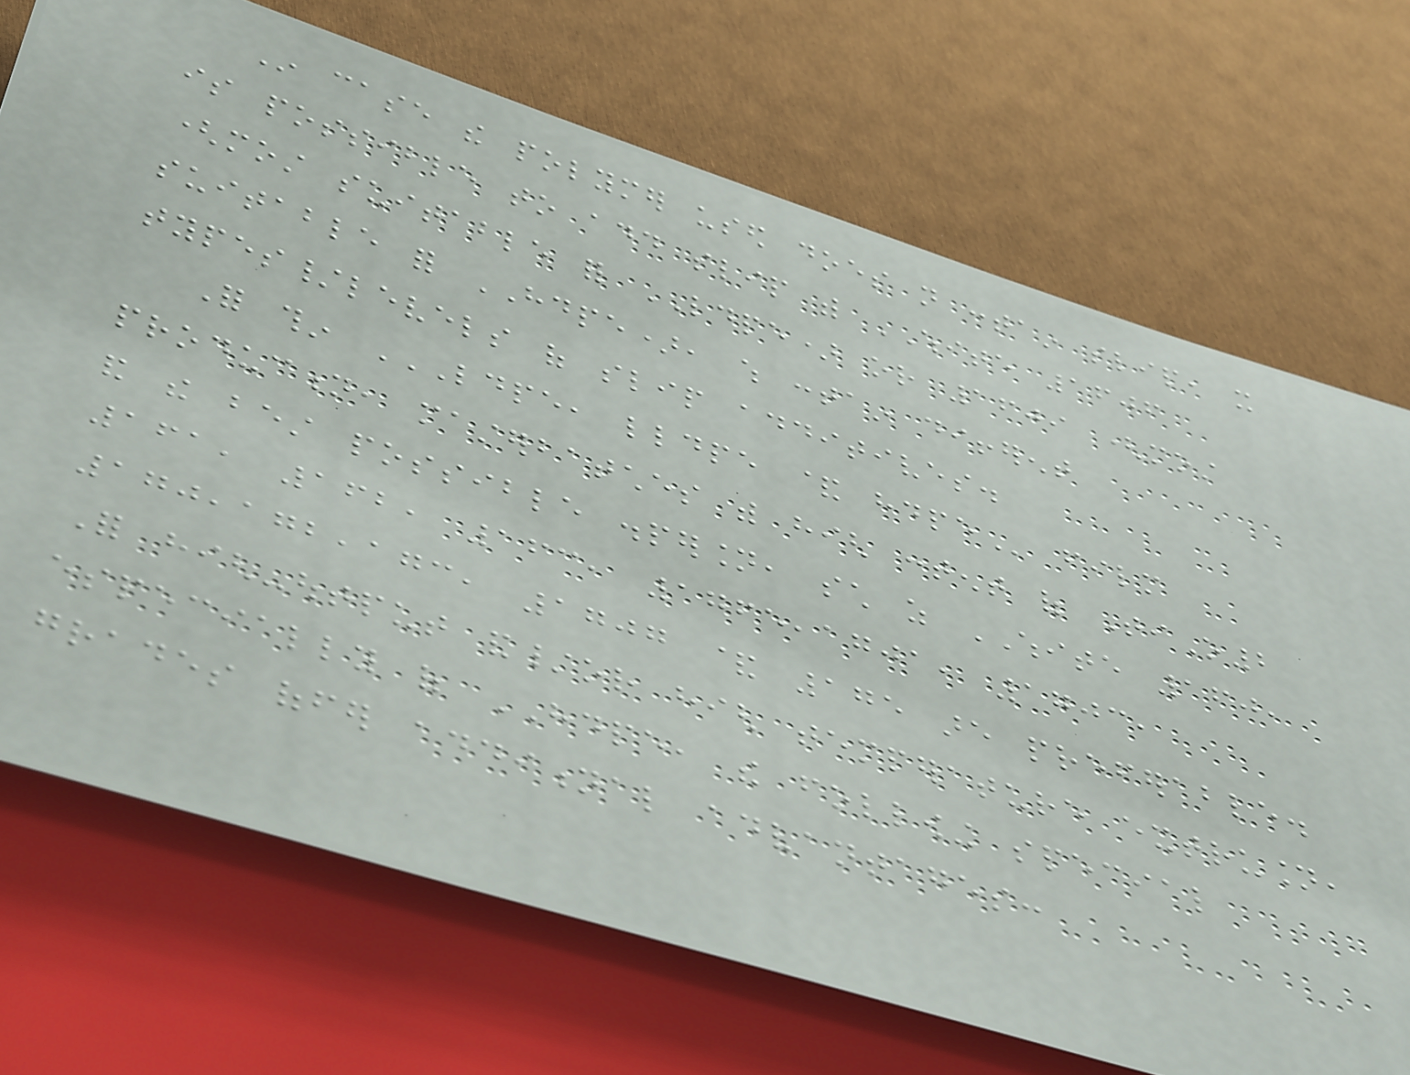In case the polymer used does not contain slip, it
is possible to add slip with WHITE 1606
(most suitable for LDPE) or 1609 (most
suitable for HDPE), which contain different
types/levels of slip additives.
For thin LDPE, LLDPE & HDPE film
production, masterbatches with high content of TiO2
and the best possible dispersion, such as WHITE 160,
161, 162, 163, 1765,1701, 1703,
170,172,173, 1707 & 175 are preferable.
For high-output and/or high temperature extrusion,
especially of HDPE, the following special
grades offer additional advantages:
